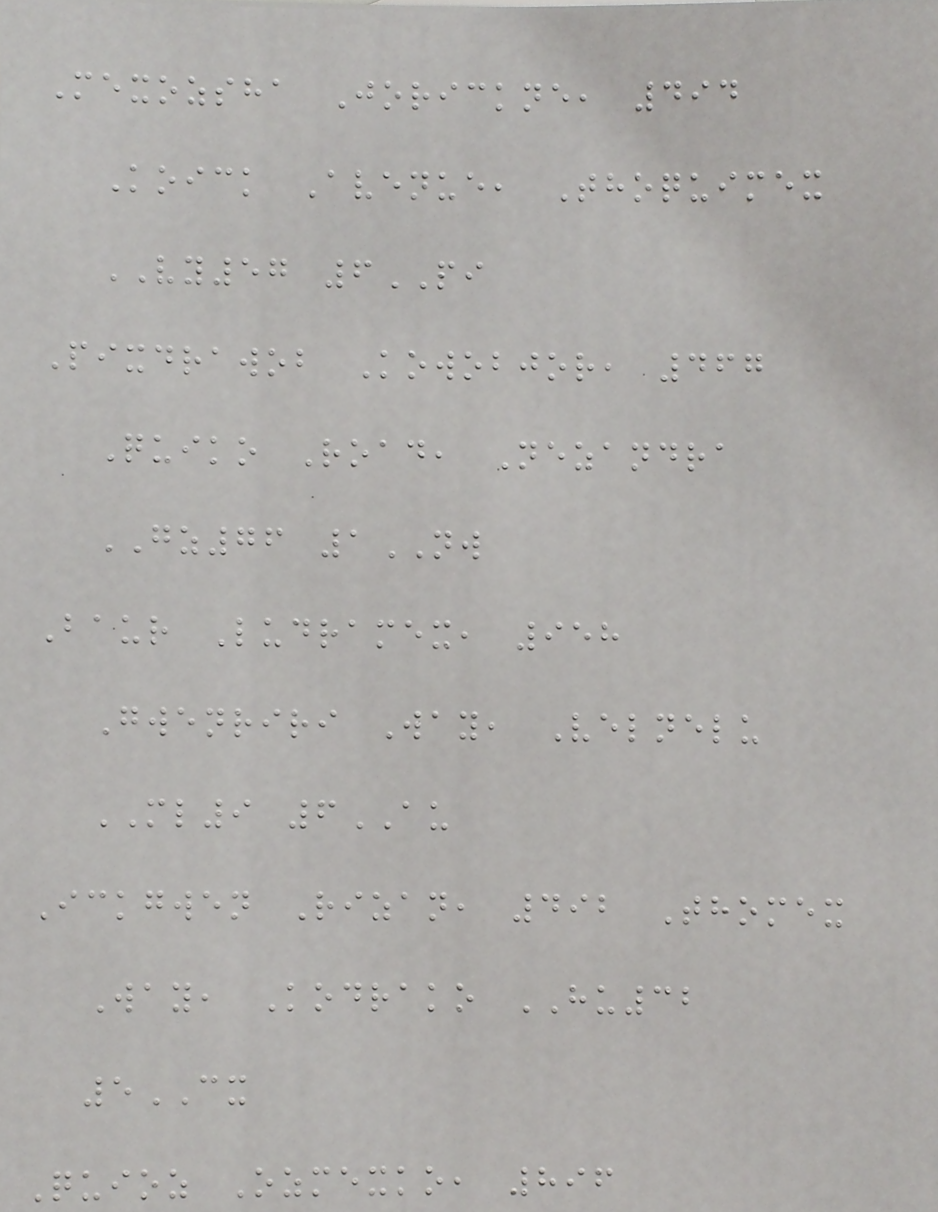Mexozsha Jorickne, 494
Koick Avenue, Thoquimex
VY57 6PI
Pixdrawob Kowobjor, 467
Quiko Road, Nezandra
GZ76 1NW
Baur Ludramex, 958
Gwenriri Way, Velnelu
ML9 6AU
Ickgwen Rizan, 492 Thomex
Way, Kodrako HU32
5CX
Quioz Ozmexko, 896
